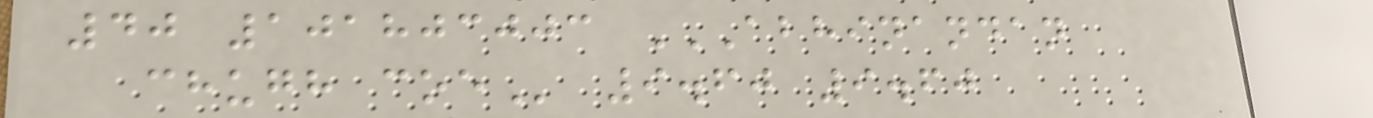40 101803003 ABHINANDAN
CHUGH COE 9.60 9.60
